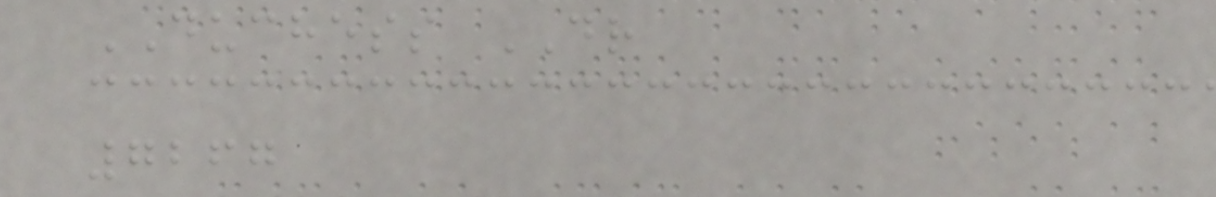DUCHESS DR
7267
